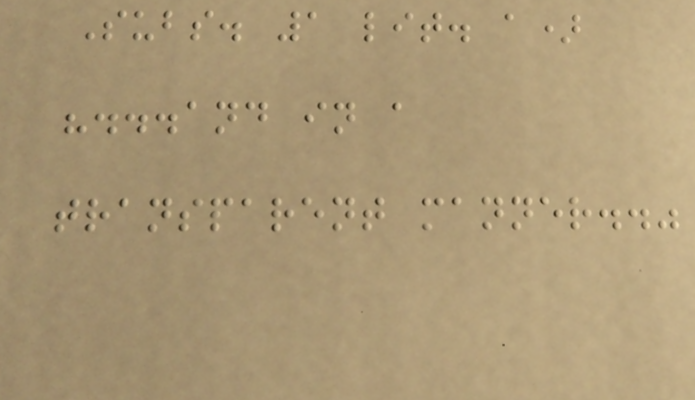Subs. 1 lit. a)
"...and in a
transparent manner.."
